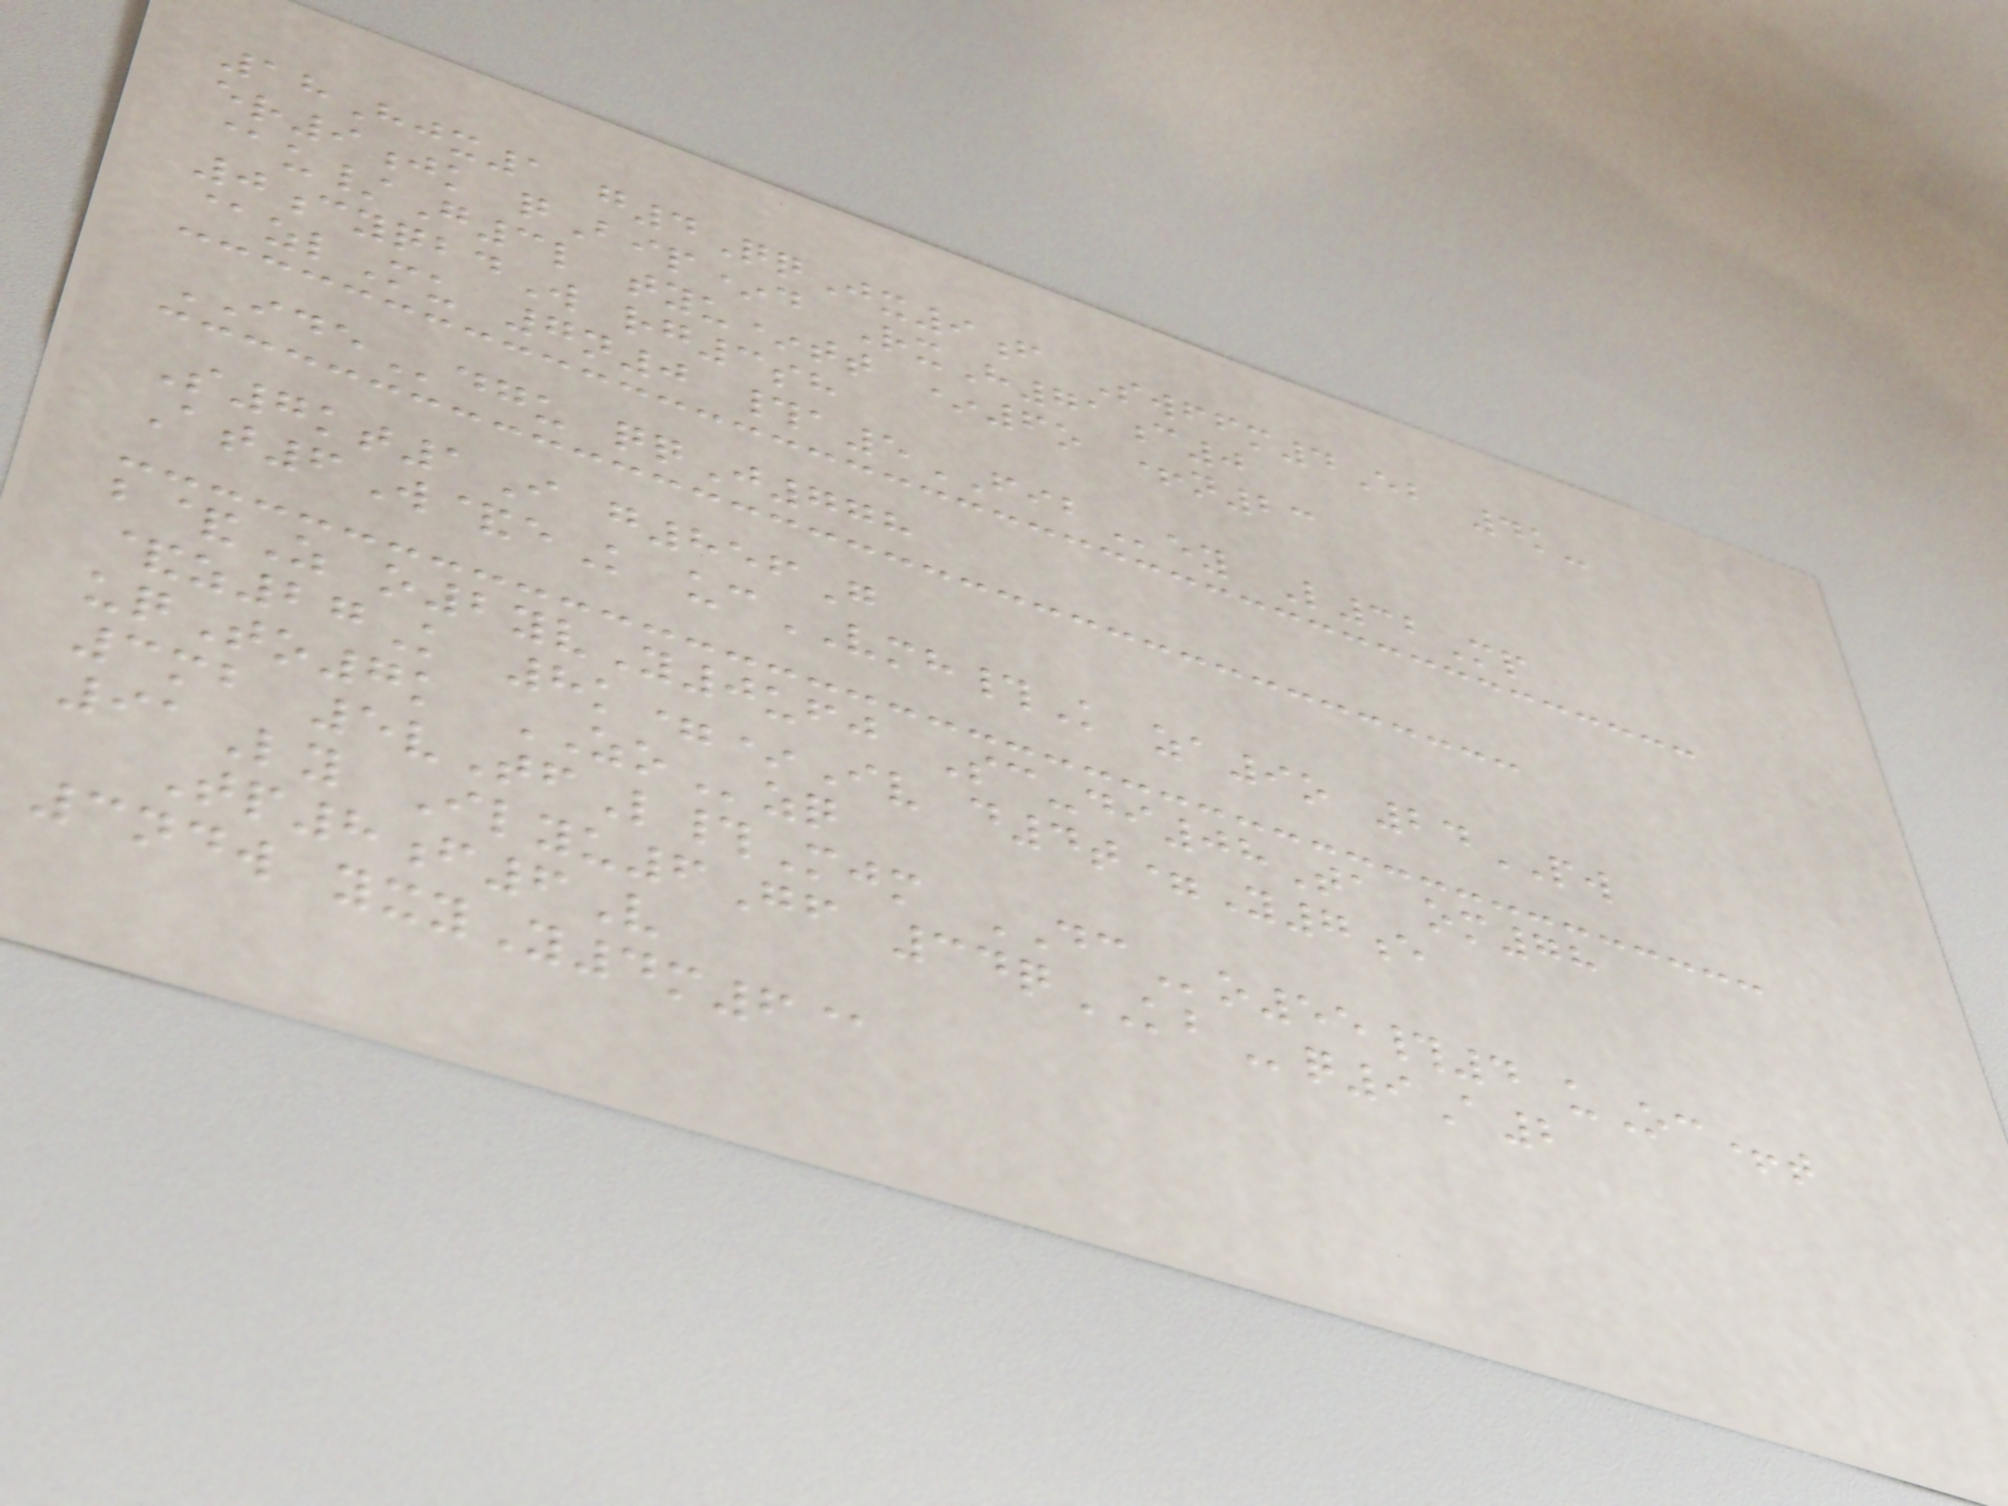18Hjx1 g4QqJx9f Swffm4Eb 4k-
er9jk qBip*d RxH71c0
@u/G3l tyu*tt *6o +n23
0cyqbdW rg3sh
@zlMu 7n0 #a5FIBey L32Mp
IDEdgu qqJ778
S7kt1I g856G
At6W&eK ucVMH#K za9o 24PW
b&Z o2yvY0ufj Sc-di08Ta om78
&z27K 8k=*Iv d4t=Y7e
uqTo7k ZOzq
3mb 5vTfL#Mjm DCo55#4 uOc+t
91Ly Ilyu6Gf 34qKBq9A2
Tp8f6V
3ndw yxyY4m6@
